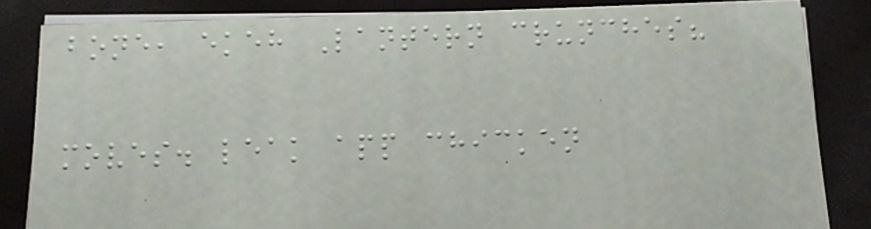bone, ekeh Lantern crunches?
moves. leak app chicken
